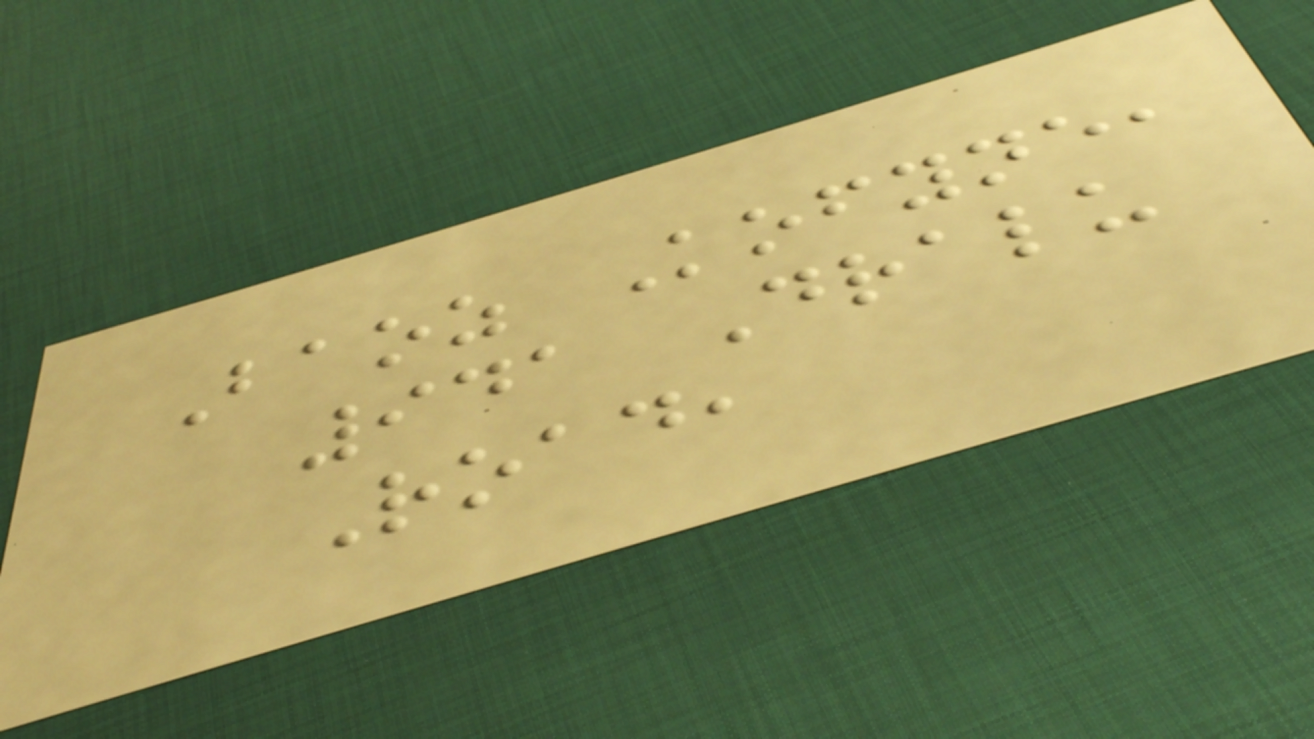Baoz Kofyne,
941 Dralu
Road,
